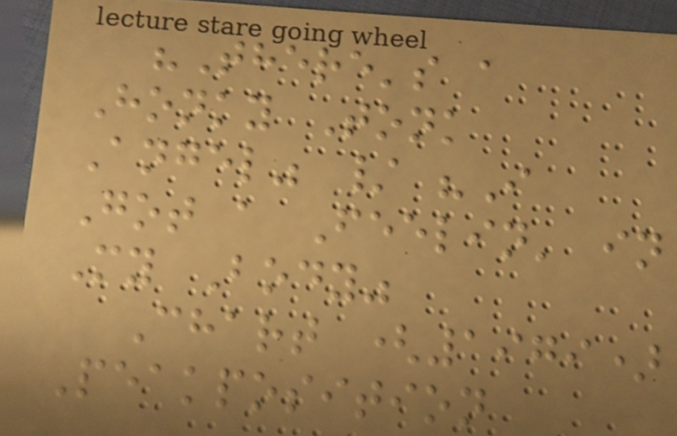"There's a
Honky Tonk
Angel" / "I
Got a Feelin' in
My Body"
Chart (1979)
Peakposition
